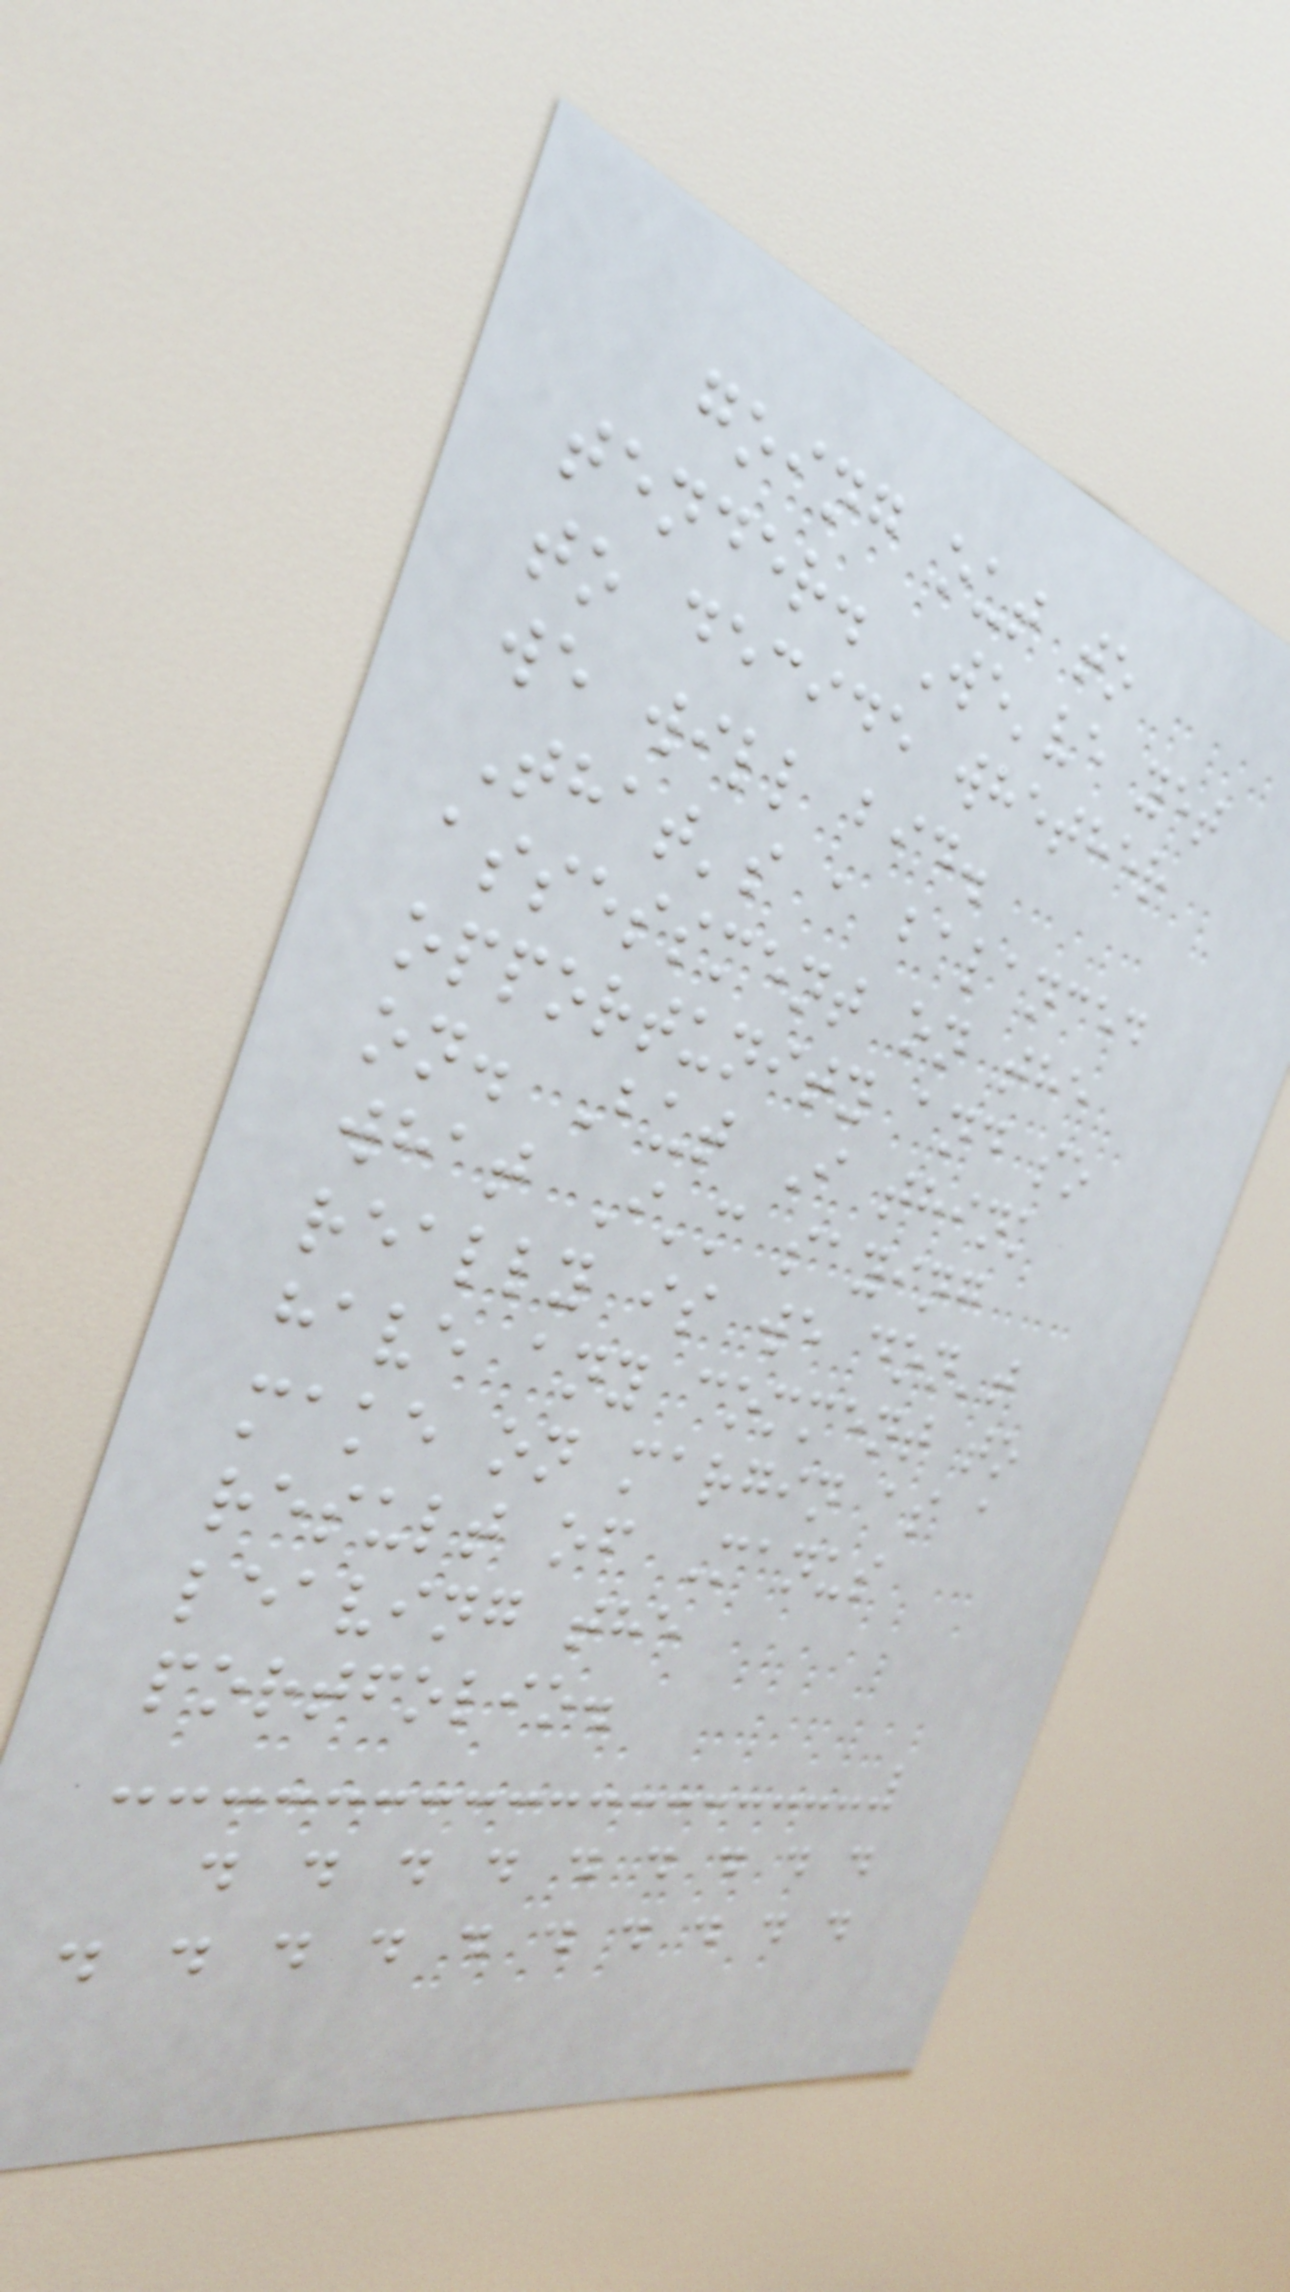going out to
tender. We've yet
to decide whether
we will bid.
That's a balanced
assessment on the
opportunity and so
on. But I think
what I'm saying
really is we don't
have any comment to
make on margin as a
result of Manus
leaving the
portfolio.
. . . . . . . . .
. . . . . . . . . .
